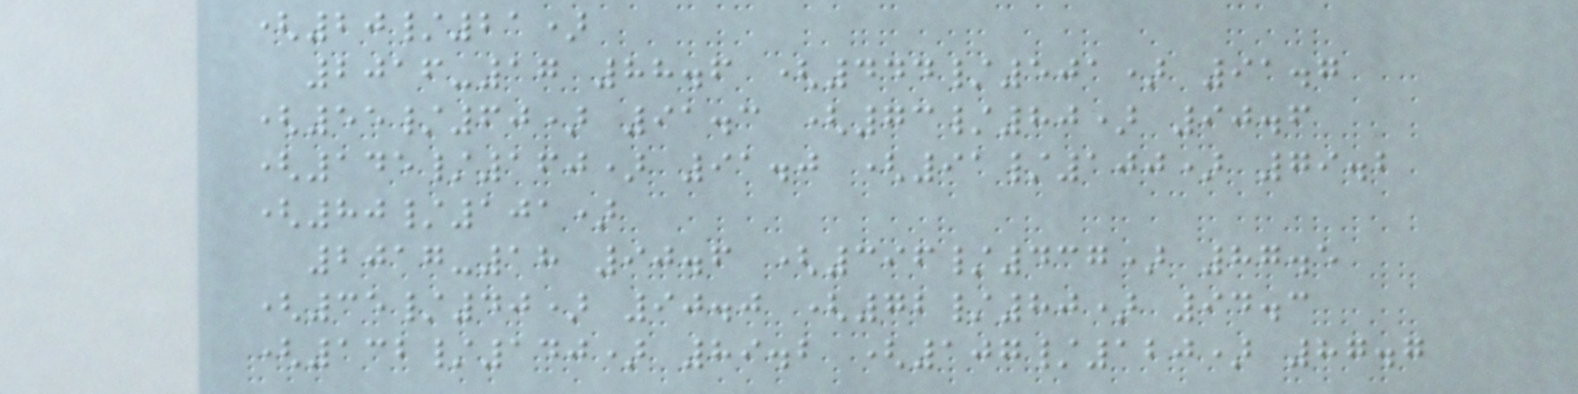(20/21)
2016-17 88.6 (444/501) 91.7
(55/60) 91.3 (73/80) 90.6
(145/160) 91.0 (91/100) 79.2
(80/101)
2017-18 90.6 (396/437) 87.5
(35/40) 90.0 (72/80) 94.3
(132/140) 89.2 (107/120) 87.7
